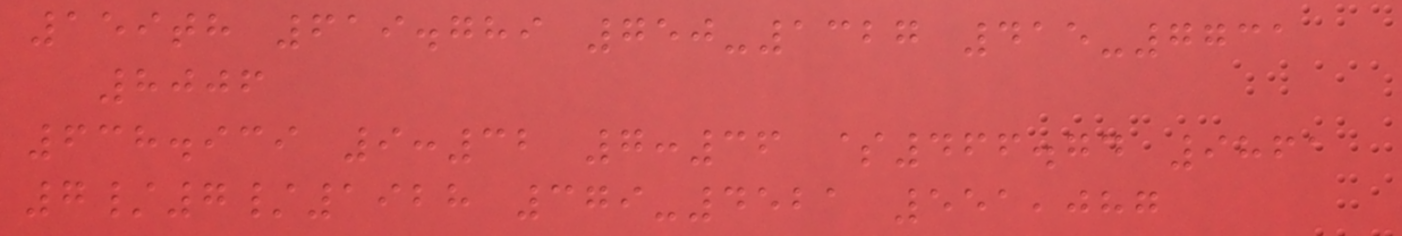159th 619.789 750-1327 415-7731
8006
638.939 9:32 7:36 $466.74 9861
7/7/1928 379-4521 551,087
